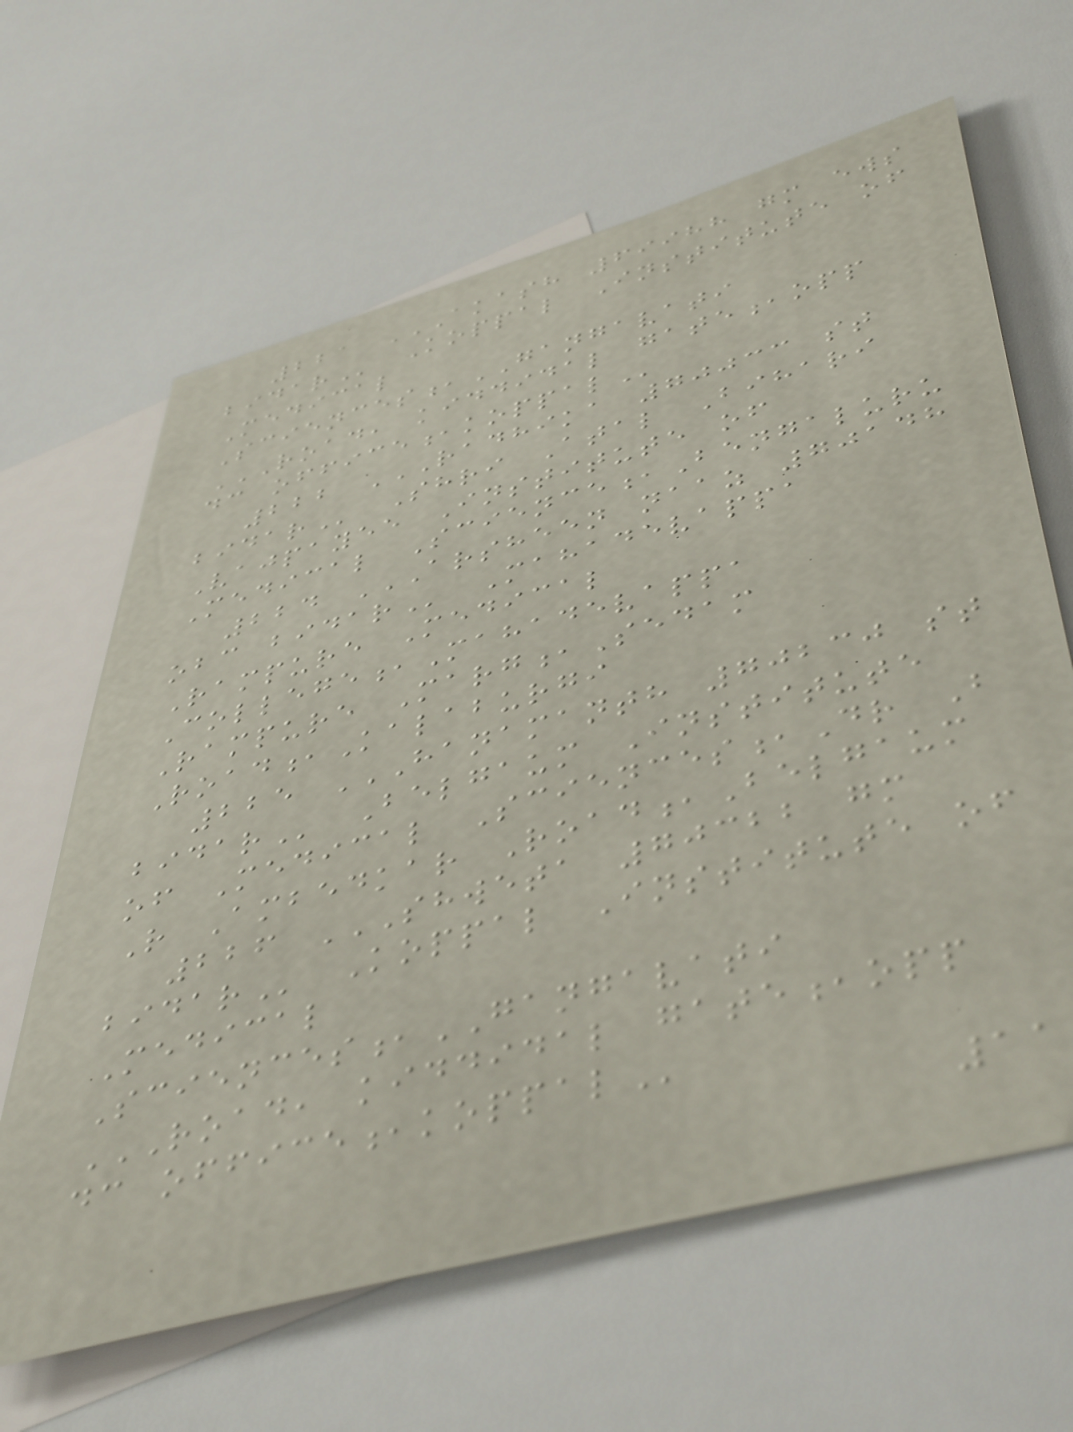221 AKASH 69988 GM EWS
BIDAR Koppal Institute of
Medical
Sciences,GANGAVATI
ROAD, KIDDIDAL GATE,OPP
DC OFFICE,KOPPAL
222 RADHIKA 70033 ST
BIDAR Shri Atal Bihari
Vajpayee Institute of
Medical Science,Bengaluru
224 ARSHEEN NAAZ 70148
OBC BIDAR Mahadevappa
Rampure Medical
College,Mahadevappa
Rampure Marg,Sedam
Road,Kalaburgi
225 HANAMANTH 70230 ST
BIDAR Belgaum Institute
of Medical Sciences,Dr B
R Ambedkar Road,Belgaum
226 SHWETA 70322 GM
BIDAR Koppal Institute of
Medical
Sciences,GANGAVATI
ROAD, KIDDIDAL GATE,OPP
DC OFFICE,KOPPAL
11
